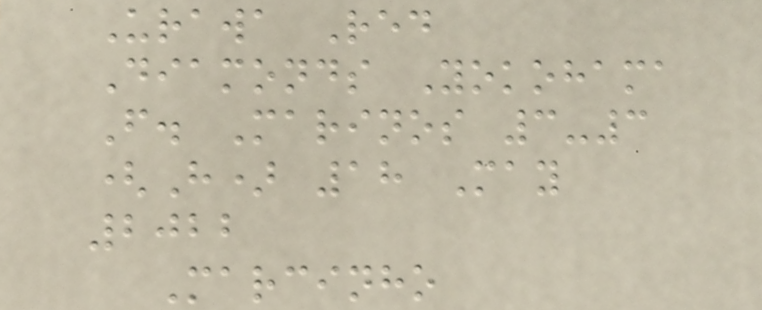Urawa Red
Diamonds Yokohama
F. Marinos 3-3
(H) 18 May
2022
Marcinho
